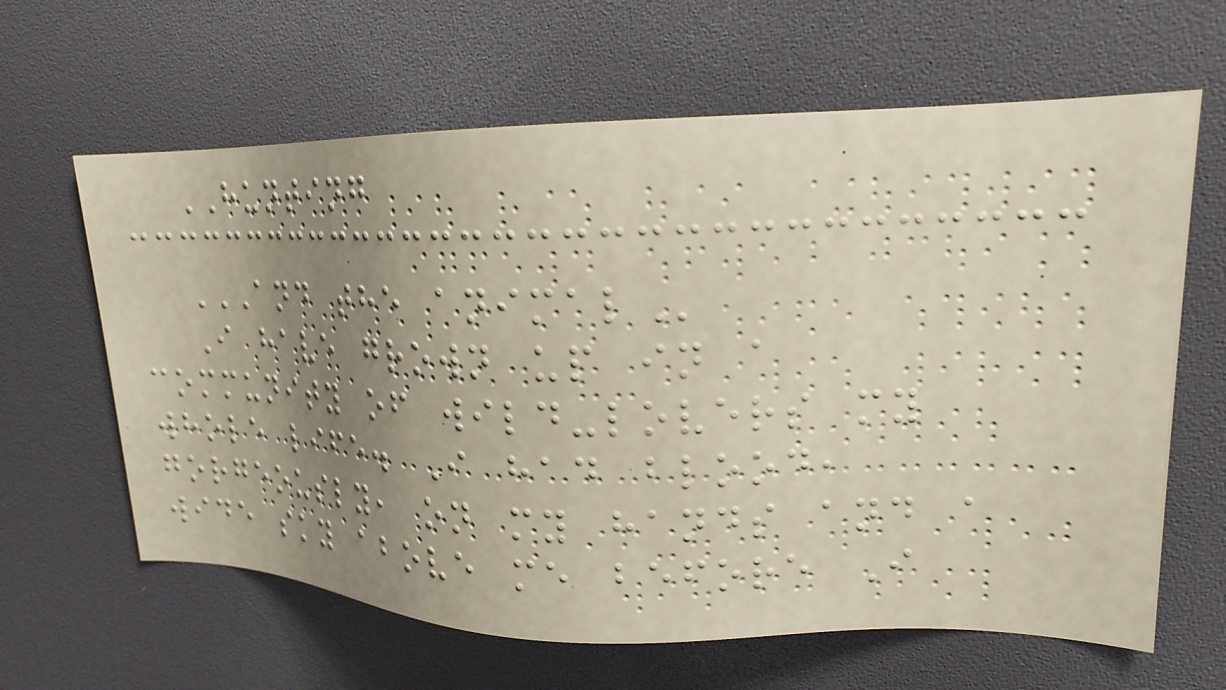HUNTING
AND THE ANIMAL
I have grown up in a
community of wild-lovers my
whole life. I had blood,
gorgeously, on my hands and a
wide sky above me before I
